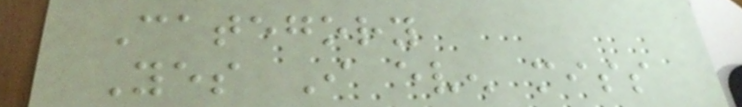Category
Yes I even miss
